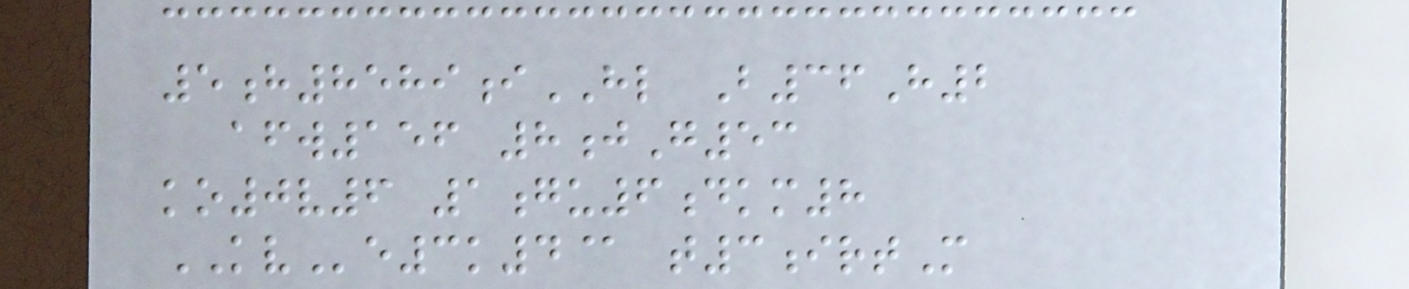5h8589iHL B36H2
afw156 8jG53
ko0v6 1gu6dkm8
KVe3k4@ t3irtM
